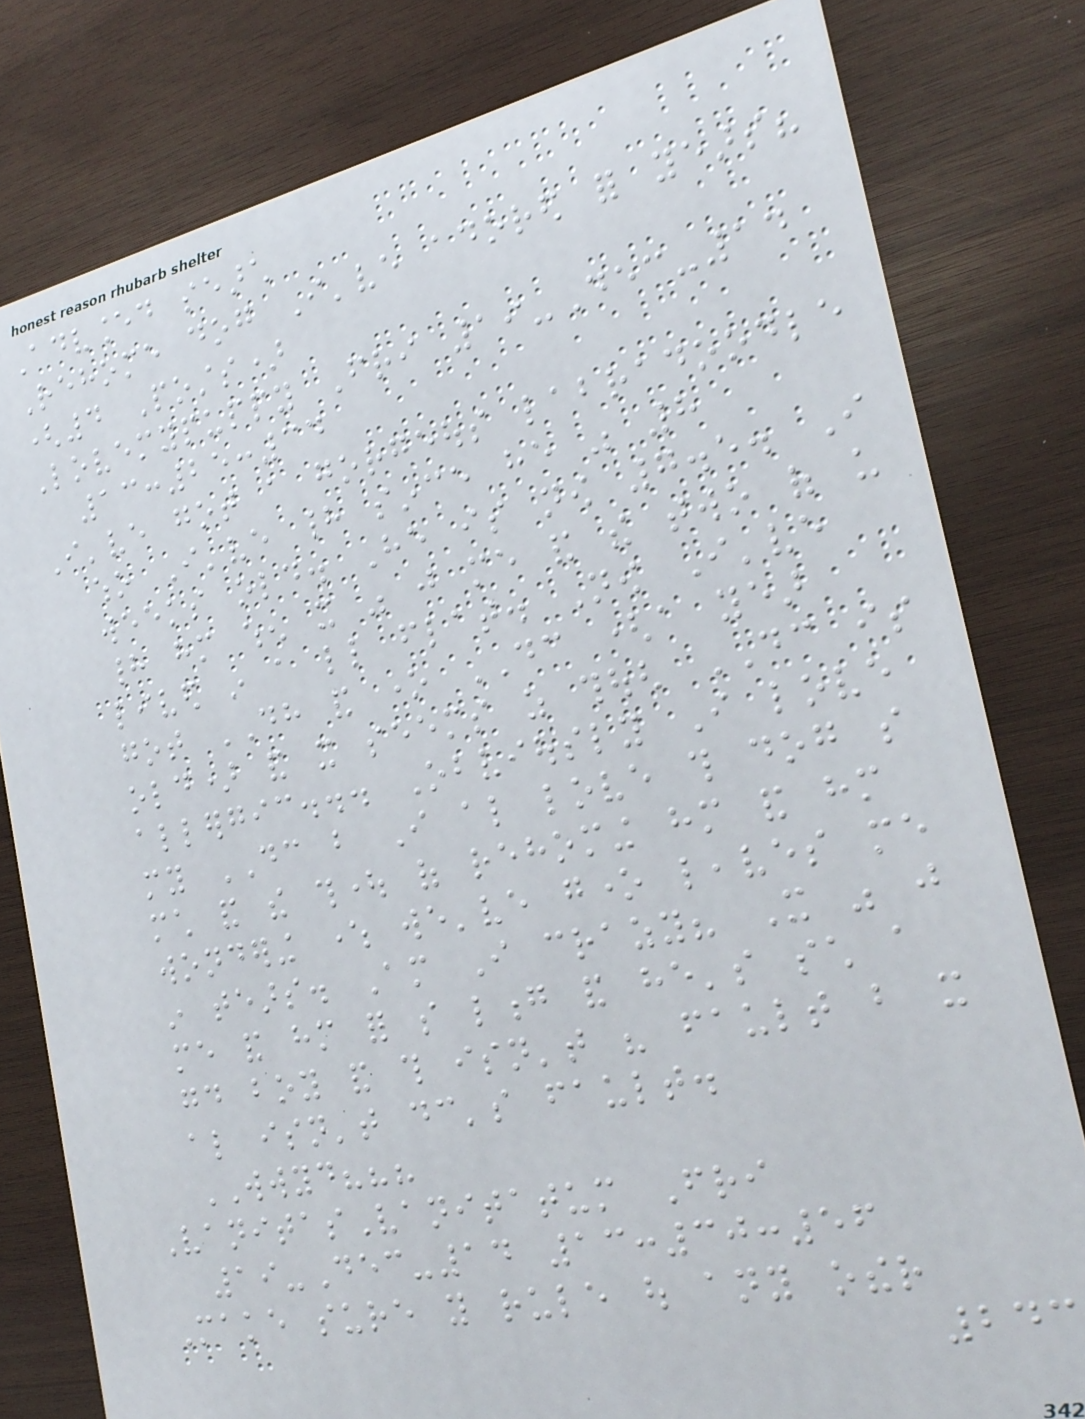Advanced search
Rehome dog I've adored for years?
(4 Posts)
Lovemypuppy Fri 19-Dec-14
13:25:34
I've got a gorgeous labradoodle
who I've had since he was 8
weeks old. He is now 7.5. I
had him when it was just me and the two of us
lived in a little flat. Now I've
got DH and one DC (a year
old) and it seems as though DC is
allergic... Obviously I love
my DC but I also love this dog so
much and the thought of rehoming him and him
wondering where we've gone leaves me
in tears. Am I crazy? It was just
me and him for so long and he's such a
good boy and this isn't his fault but it
also isn't dc's fault.
WWYD???
VanitasVanitatum Fri
19-Dec-14 13:30:56
Make sure you rule out any other
243
